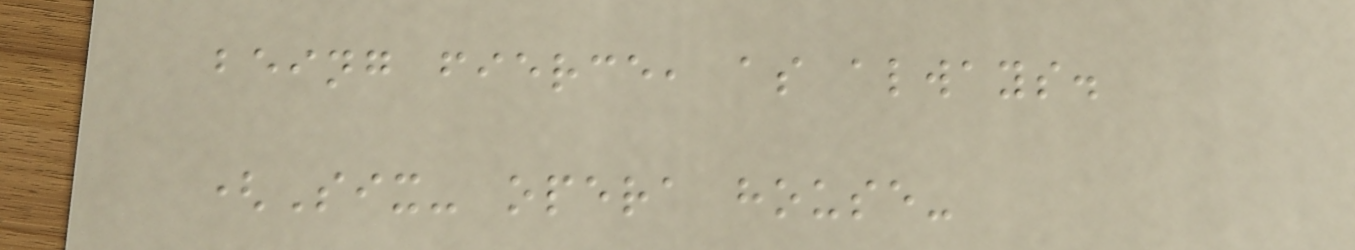being fierce, as always.
(Six- opera house-
